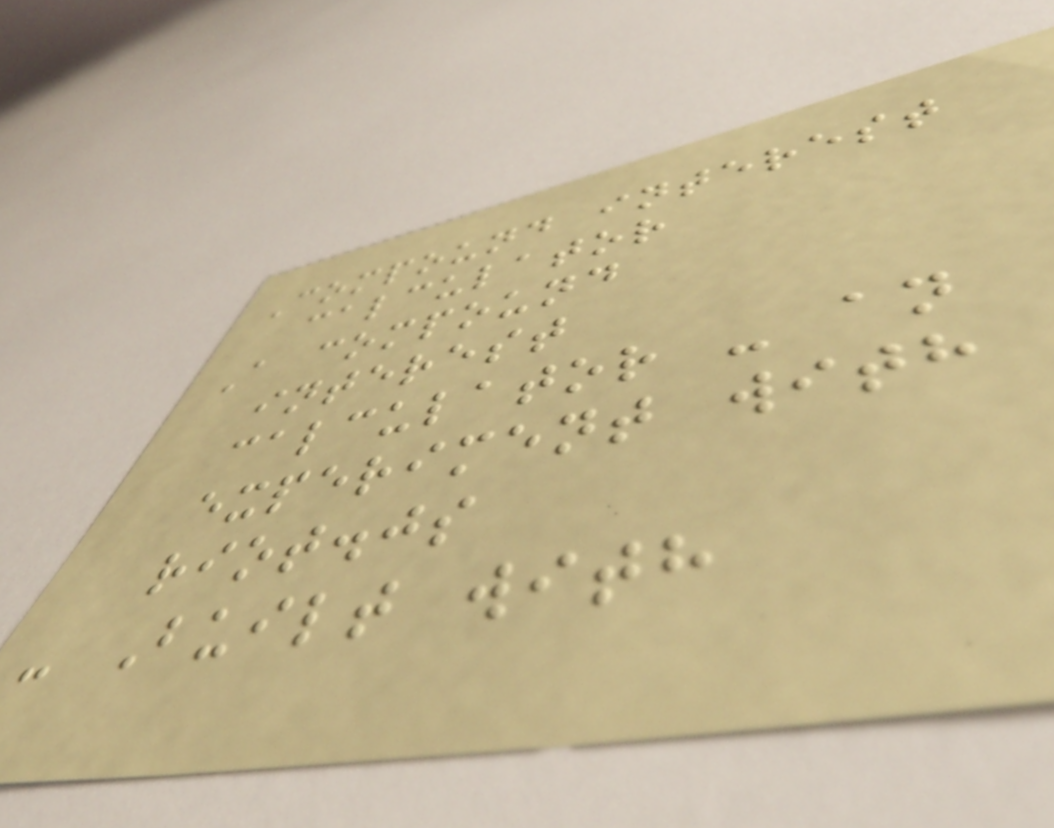Compound interest
calculator
A compound
interest
calculator - an
experiment with
riot.js
- Built with
